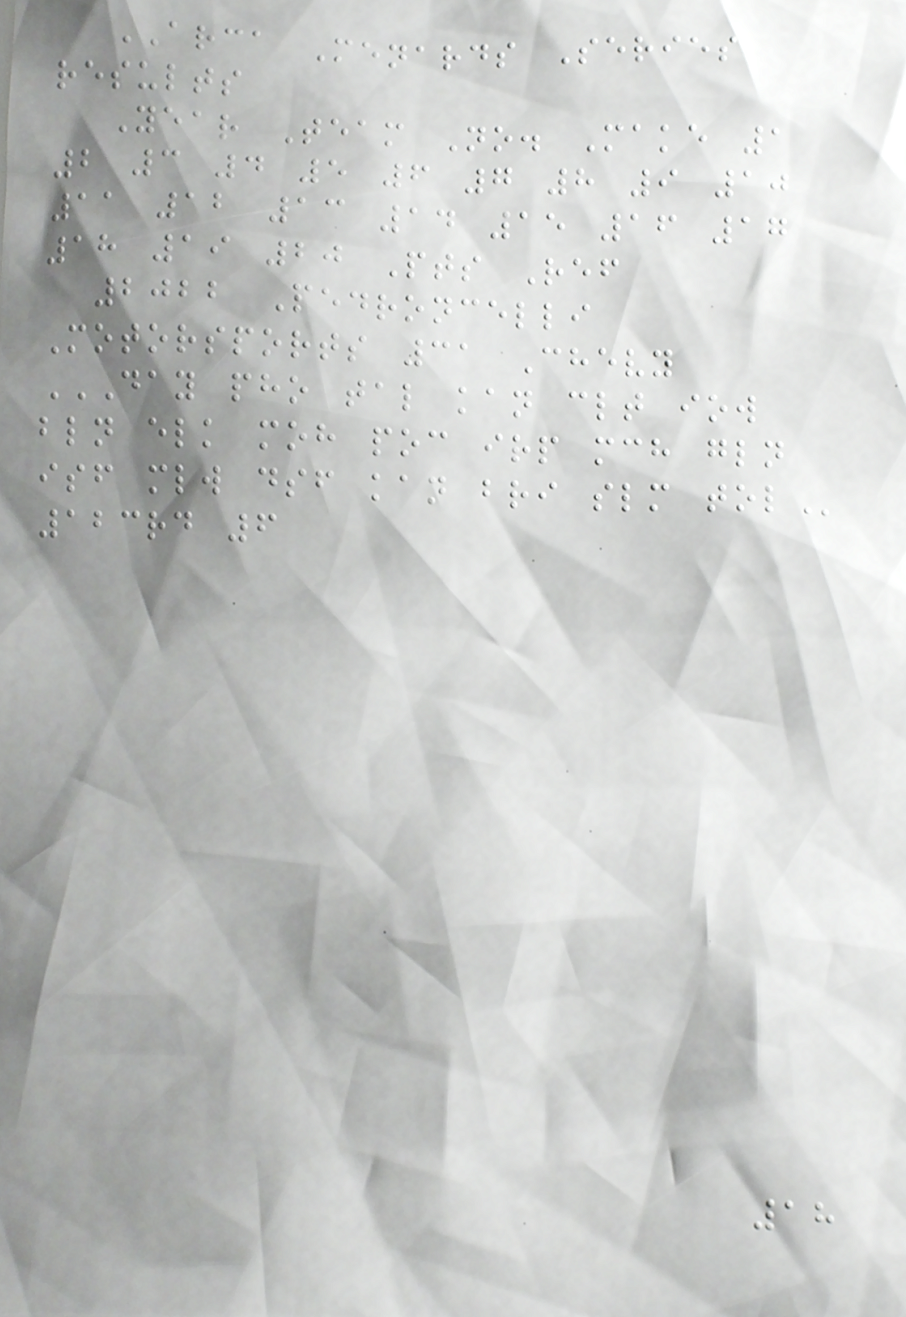ARCA Menards Series
results
Year Team No. Make 1
2 3 4 5 6 7 8 9 10
11 12 13 14 15 16 17
18 19 20 Pts Ref
2022 Pedroncelli
Motorsports 31 Chevy
DAY PHO TAL KAN CLT IOW
BLN ELK MOH POC IRP MCH GLN
ISF MLW DSF KAN BRI SLM TOL
123rd 6
18
